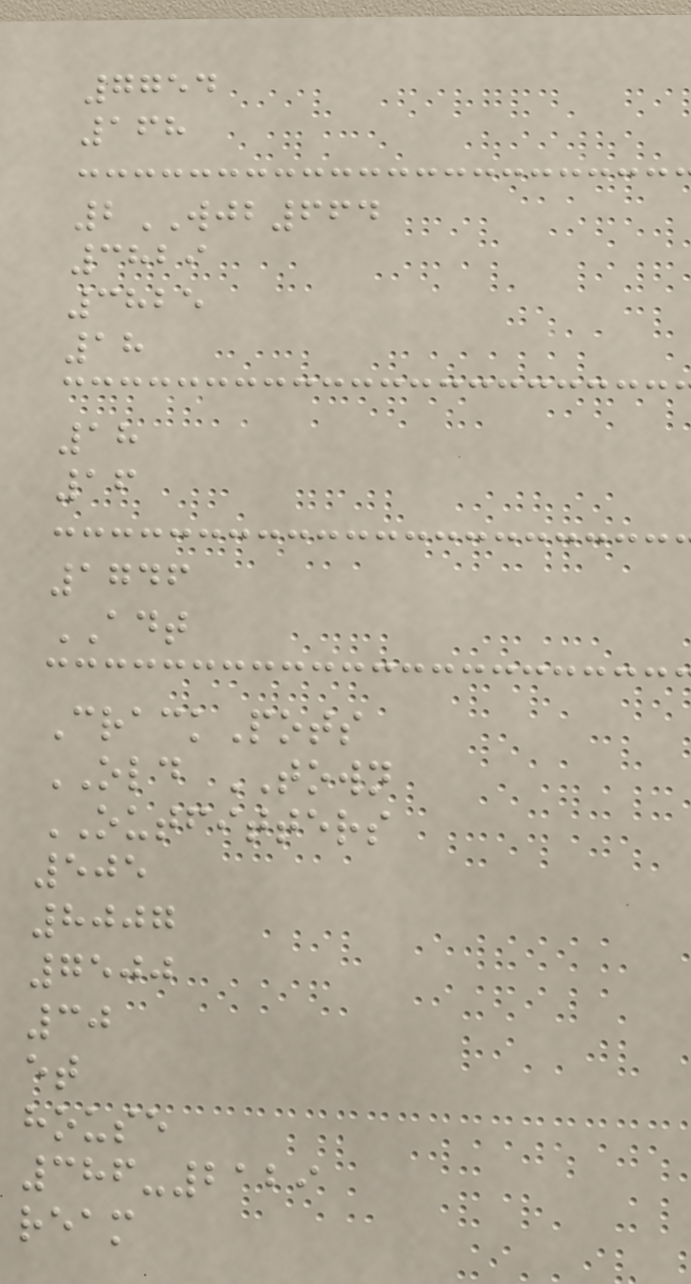7754
168
2WJB664
3829
3825
18
18
16
1746
ADT
CrackPots
OLD TOWN
OUTFITTERS
505
8007
7500
30
et
house
386-2129
ream
